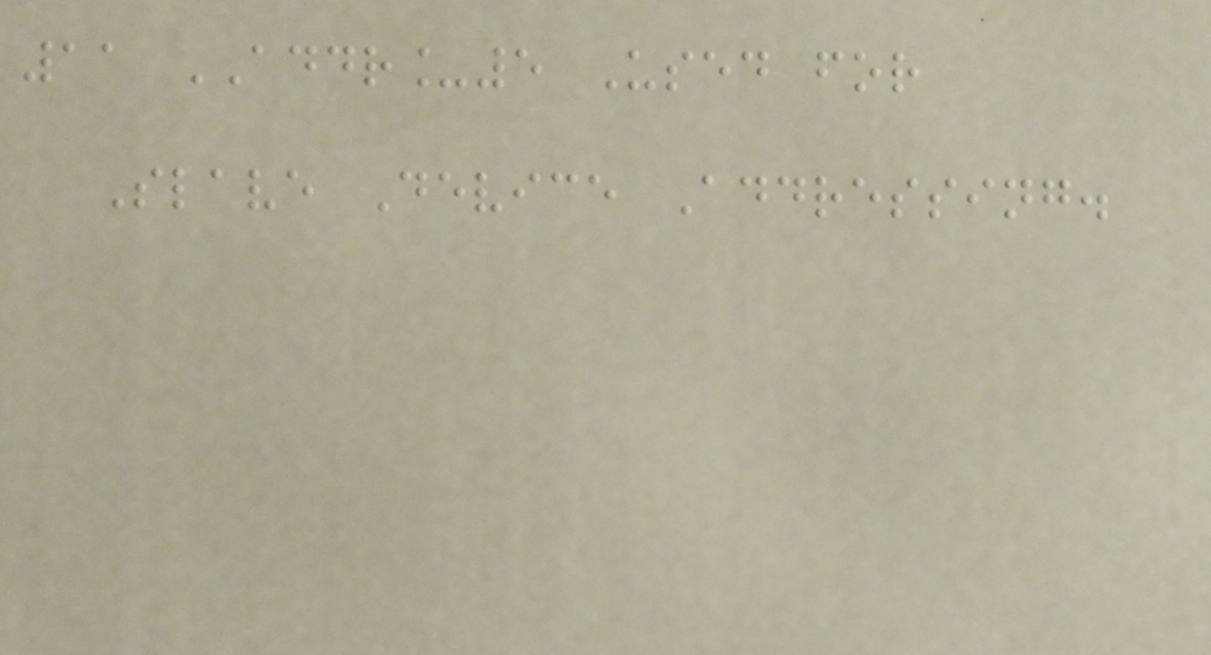11 ADDR_5 Used for
Slave Device Addressing.
